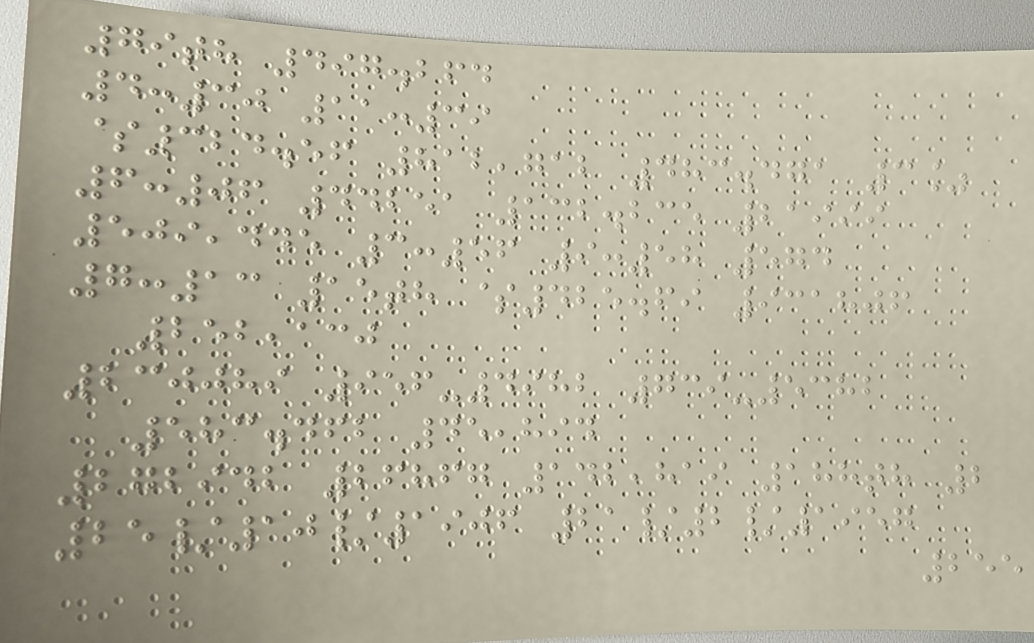79th 497.264
4:30 11:39
$324.56 812,712 483.471 3%
6:06 44251 132.235 21999
509,445 3:56 9:58 574
7:13 15th $425.69 931806
252,130
230089 956-4982 739-5382
583.462 45,894
272942 26867 142,819 188th 2
25/10/1906 21/2/1957
255
